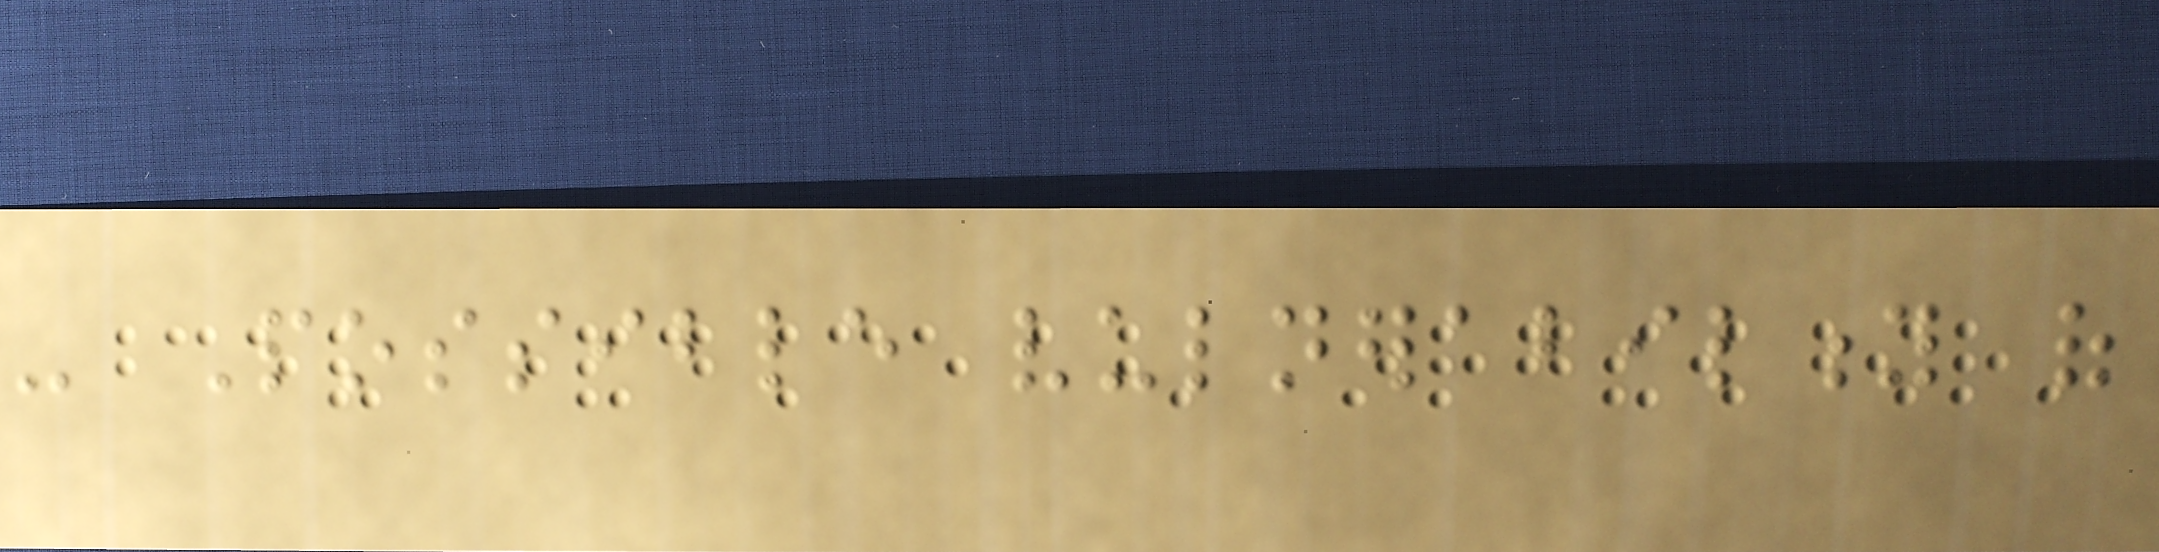- Possible vulnerability of
